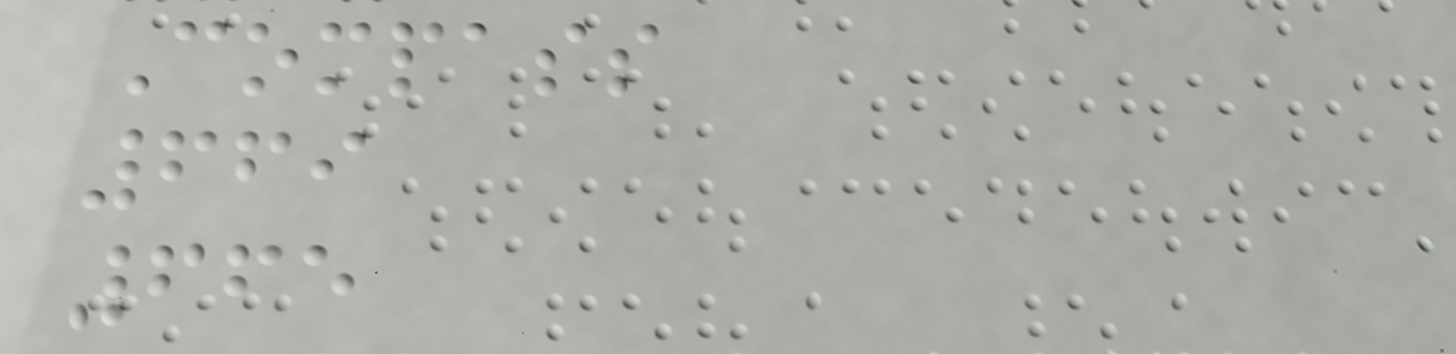Compass
669
665
